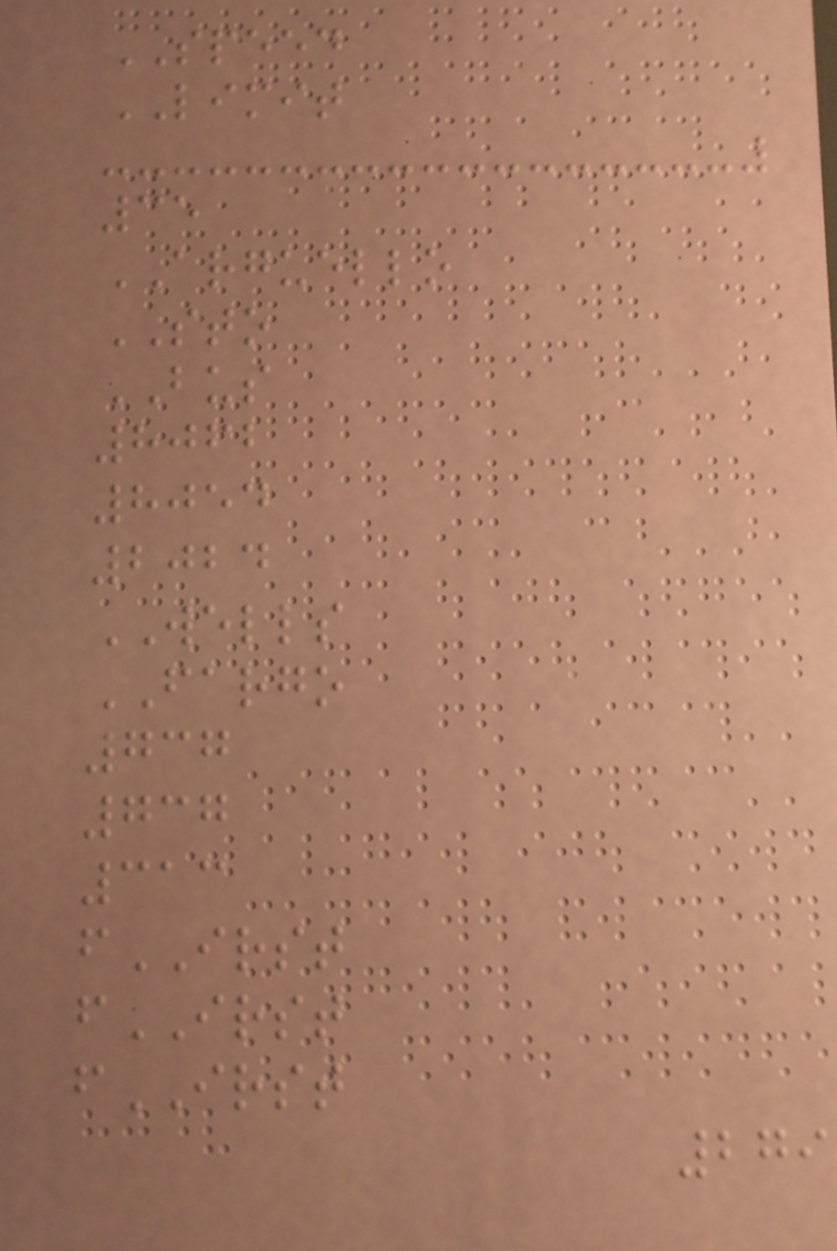SPEED
LIMIT
35
ARGUELLO
STO
BUS
8062
8054
2024
WELLS
FARGO
737
737
313
fIRST
fIRST
fIRST
279
